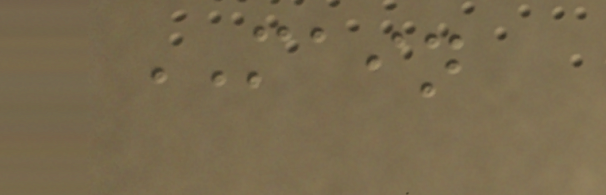MAIN
